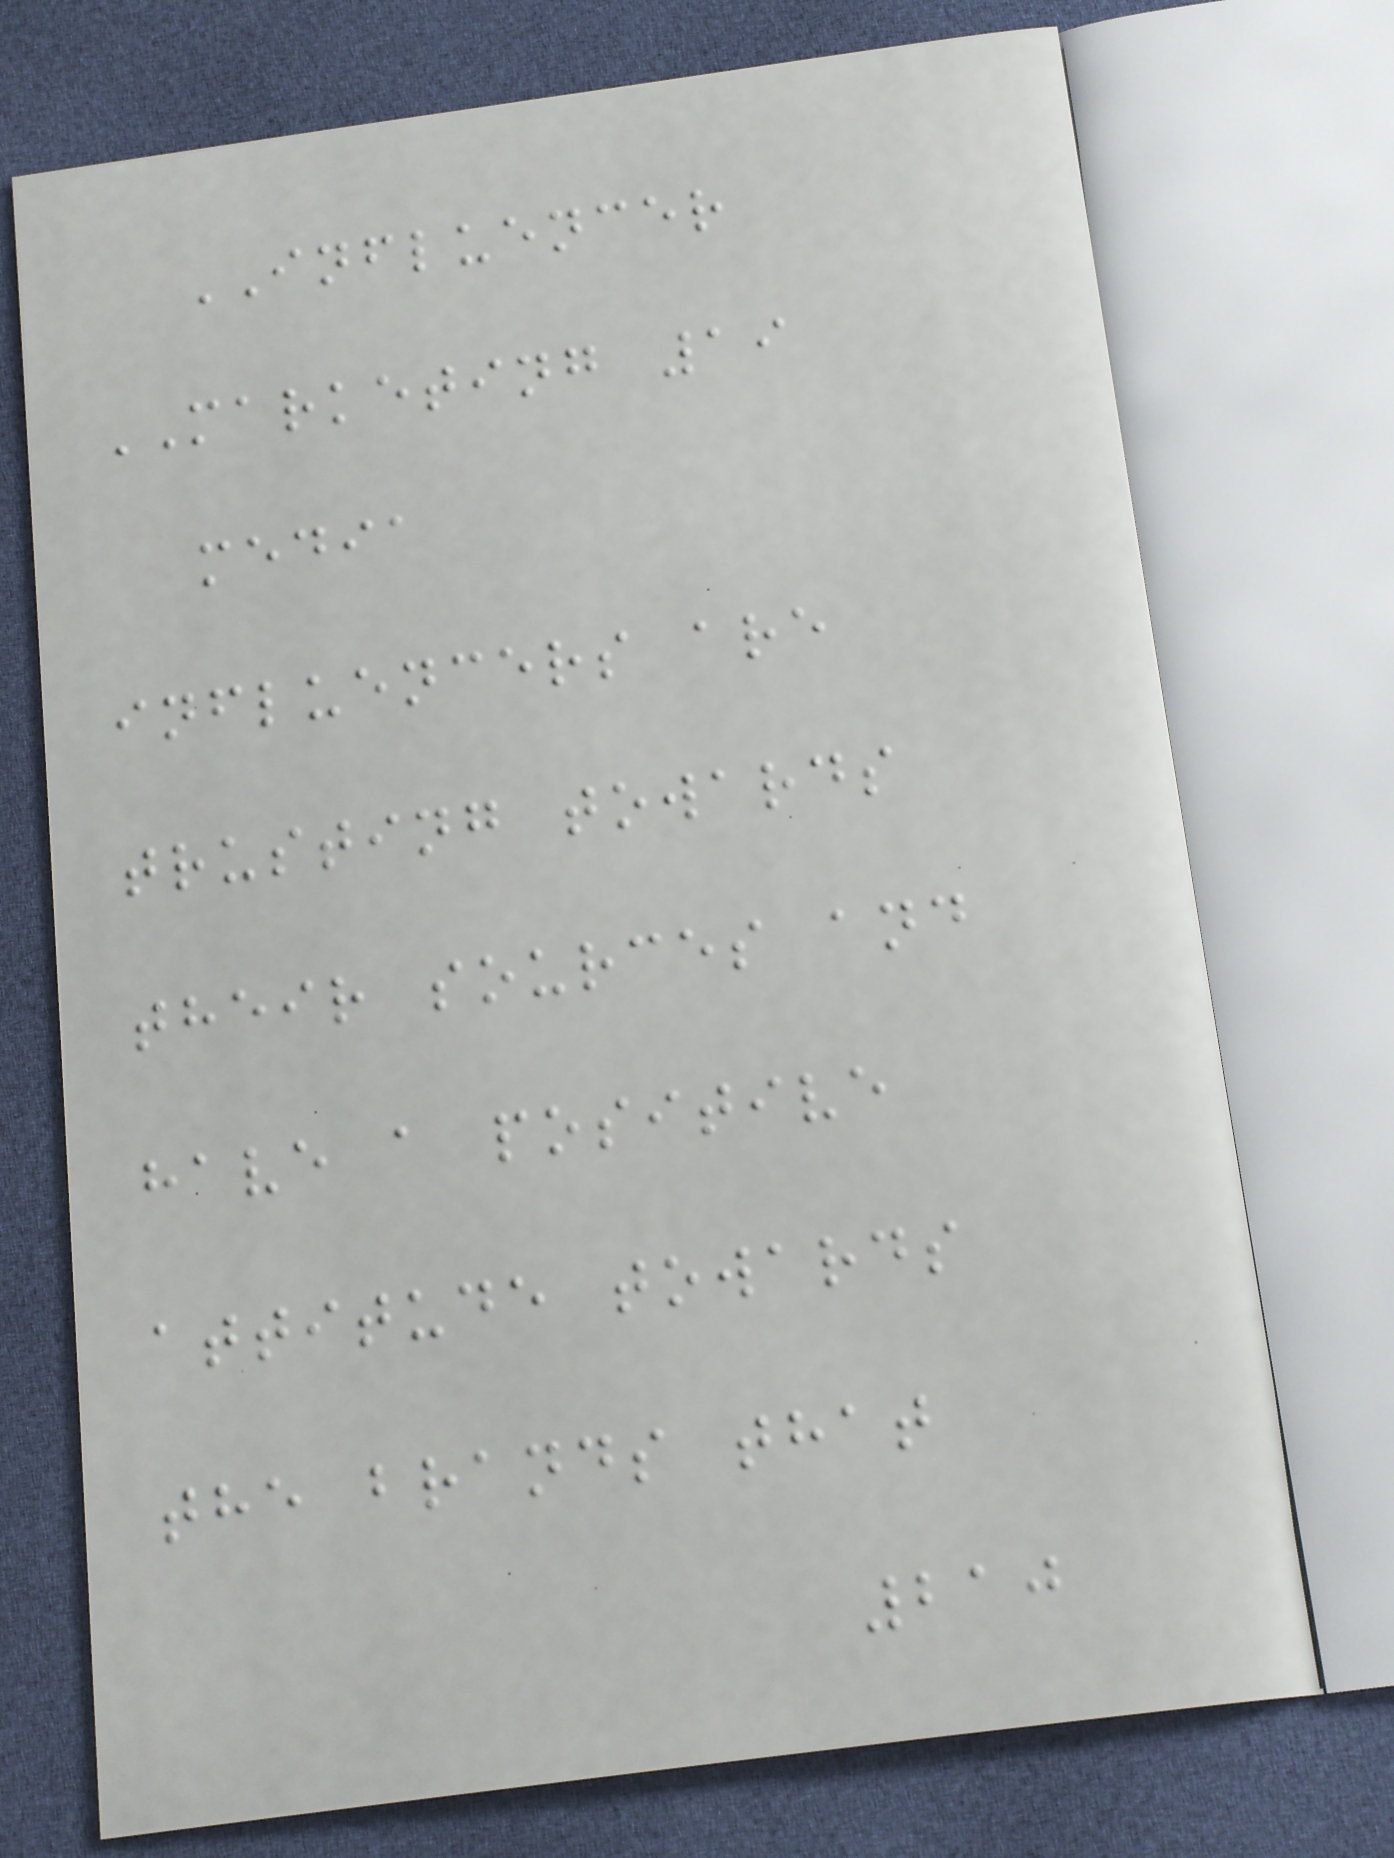INFLUENCER
MARKETING 19
media
influencers are
trusting towards
their sources and
have a positive
attitude towards
the brands that
210
